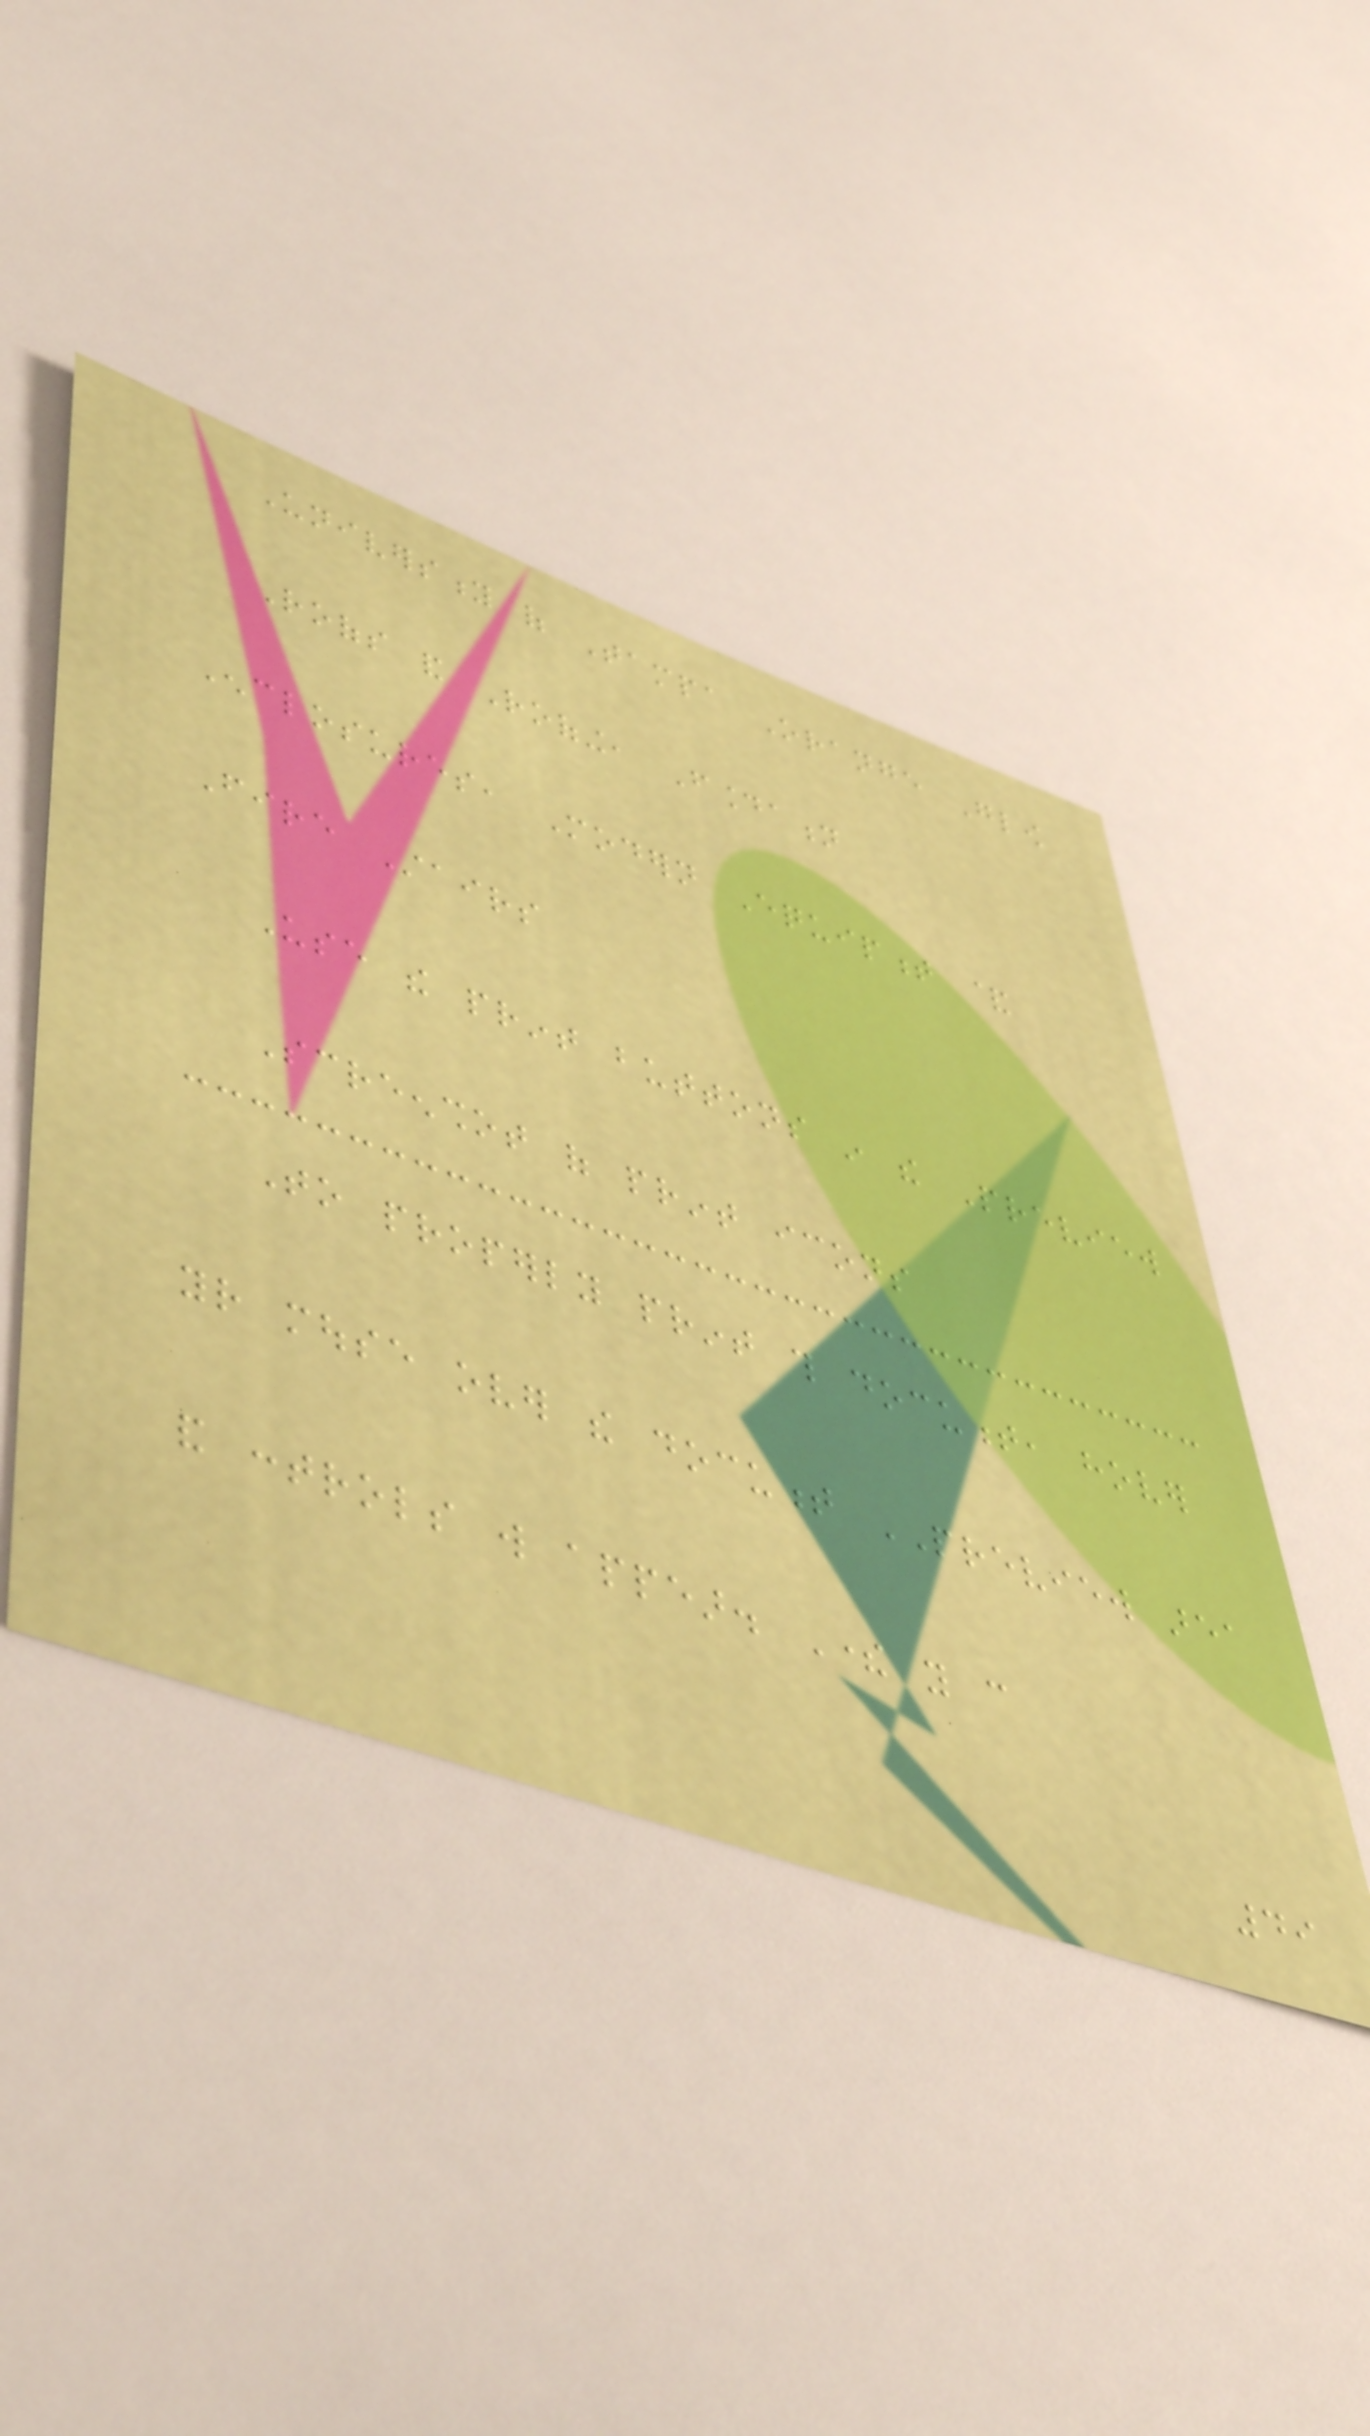University of Tampa Orange Glow
Roofs and Roofing, Foundation
Enclosures, Modern Equipment &
Fire Stairs
Use the print buttons in the Preview
Screenshot of print icons
To properly print this document, hover
your mouse over the document PREVIEW area
and controls will appear. There you can
49
